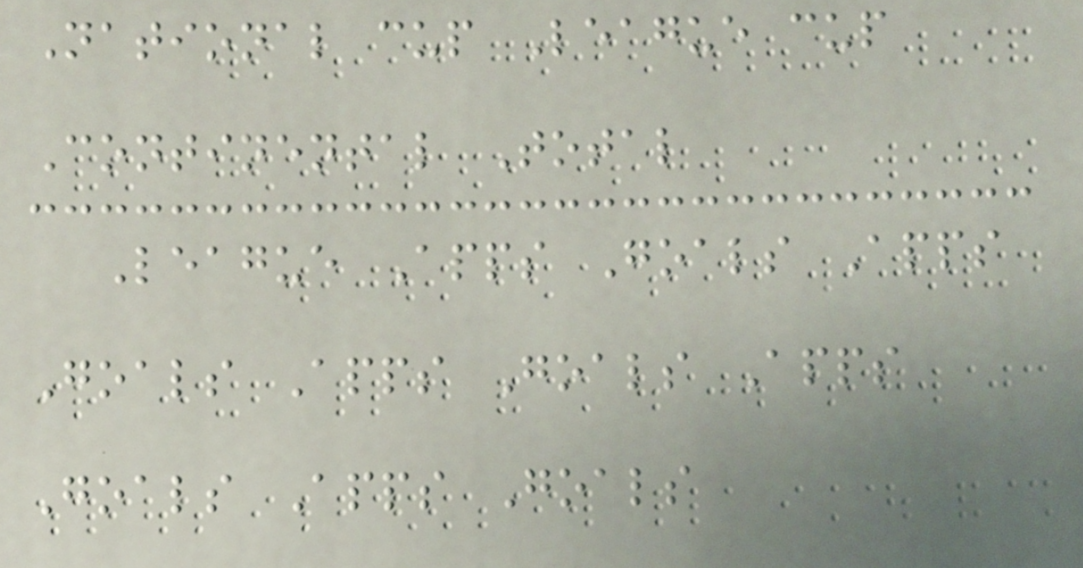National cup League cup
Continental Total
League Apps Goals Apps
Goals Apps Goals Apps
Goals Apps Goals
